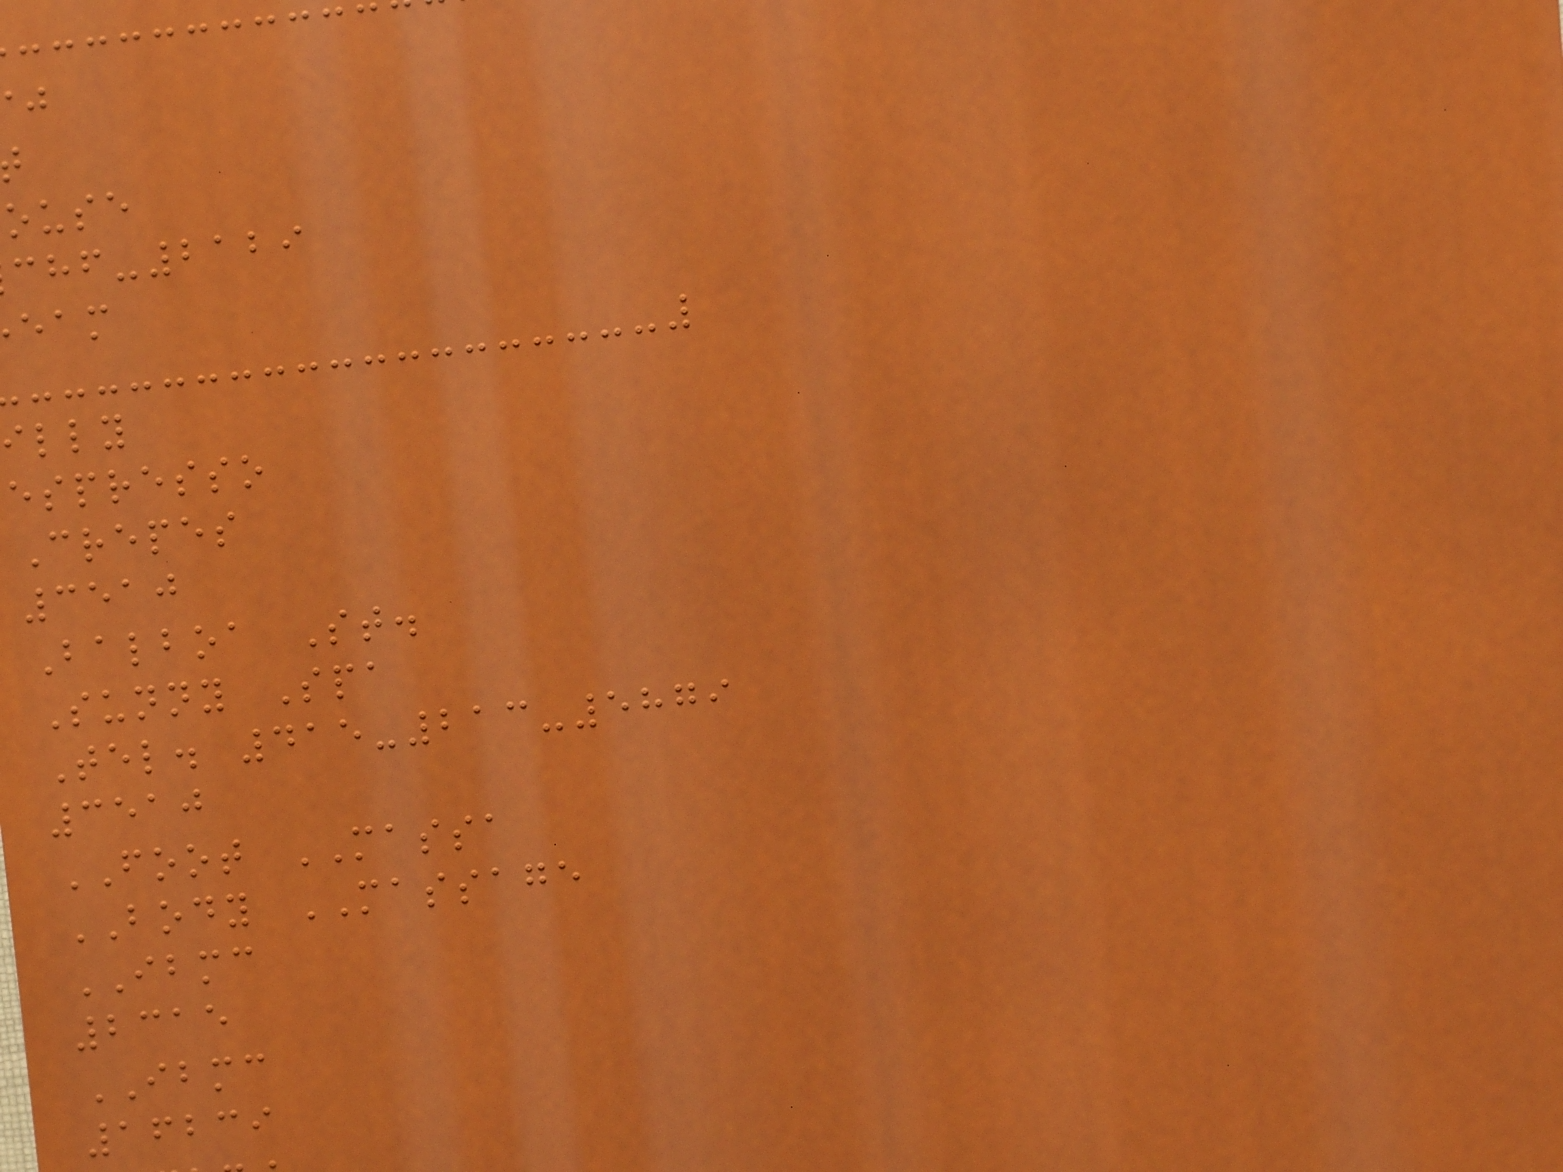ouse
-2129
illy
espresso
Crepes
3510
Balboa St.
Sunny Spa
Tel. 415-213-5879
3510
FOOT MASSA
BODY MASSAGE
IBMC
2315
IBMC
16239
